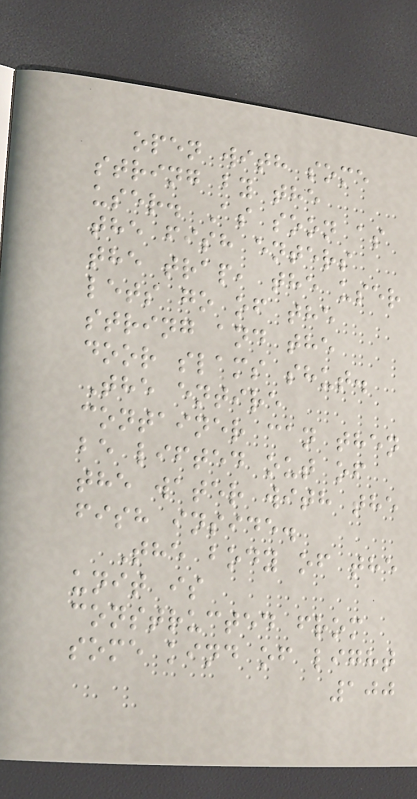open with some
string by the
user. As soon as
the fish enters
the trap, the user
lets go of the
string and the
door slams shut.
The entire
container can then
be lifted out of
the water with the
fish inside.
The body of the
unit is
constructed from
some kind of light
100
